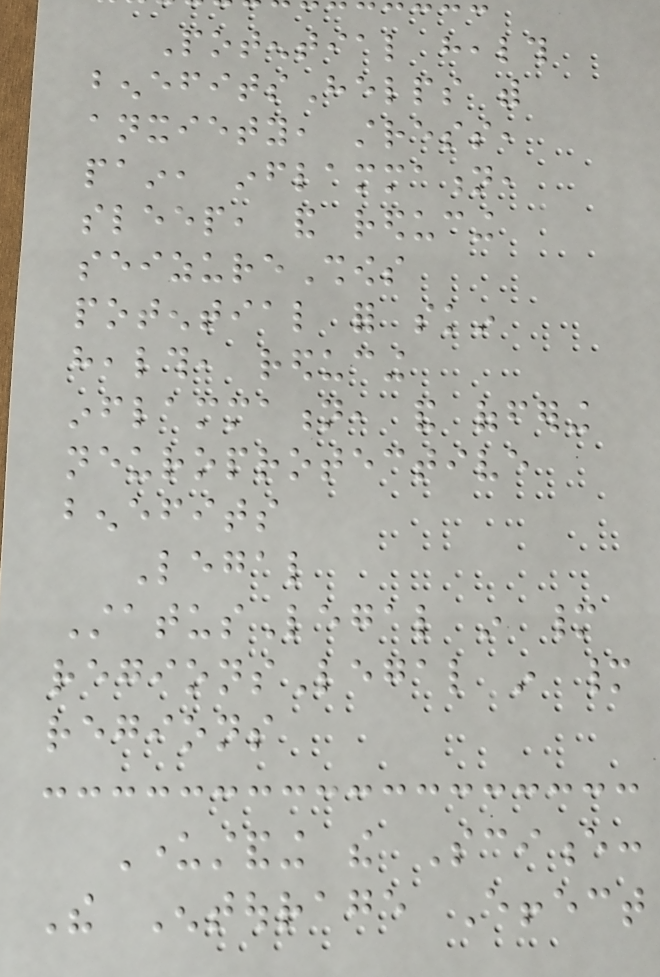Potential health
benefitsHelps with
anxiety, stress,
pain, inflammation,
sleep, and reducing
seizureShows
potential for skin
health, reducing
inflammation, and offering
neuroprotective
benefits
Legal
StatusLegal in many
regionsLegal in many
regions
Understanding the Science:
The Entourage Effect
